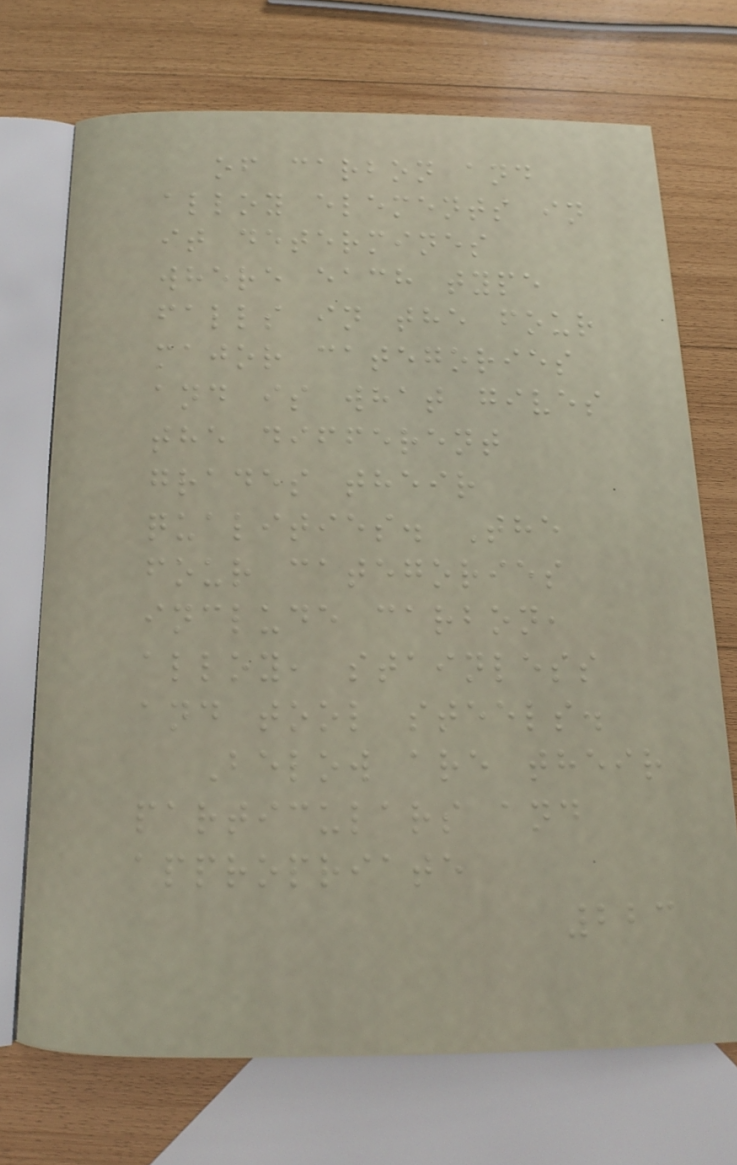of carbon and
alloy elements in
it determines
where each type
falls in the four
major categories
and is what gives
the different
grades their
qualities. The
four categories
include carbon,
alloy, stainless
and tool steels.
Below are their
particulars and
appropriate
223
